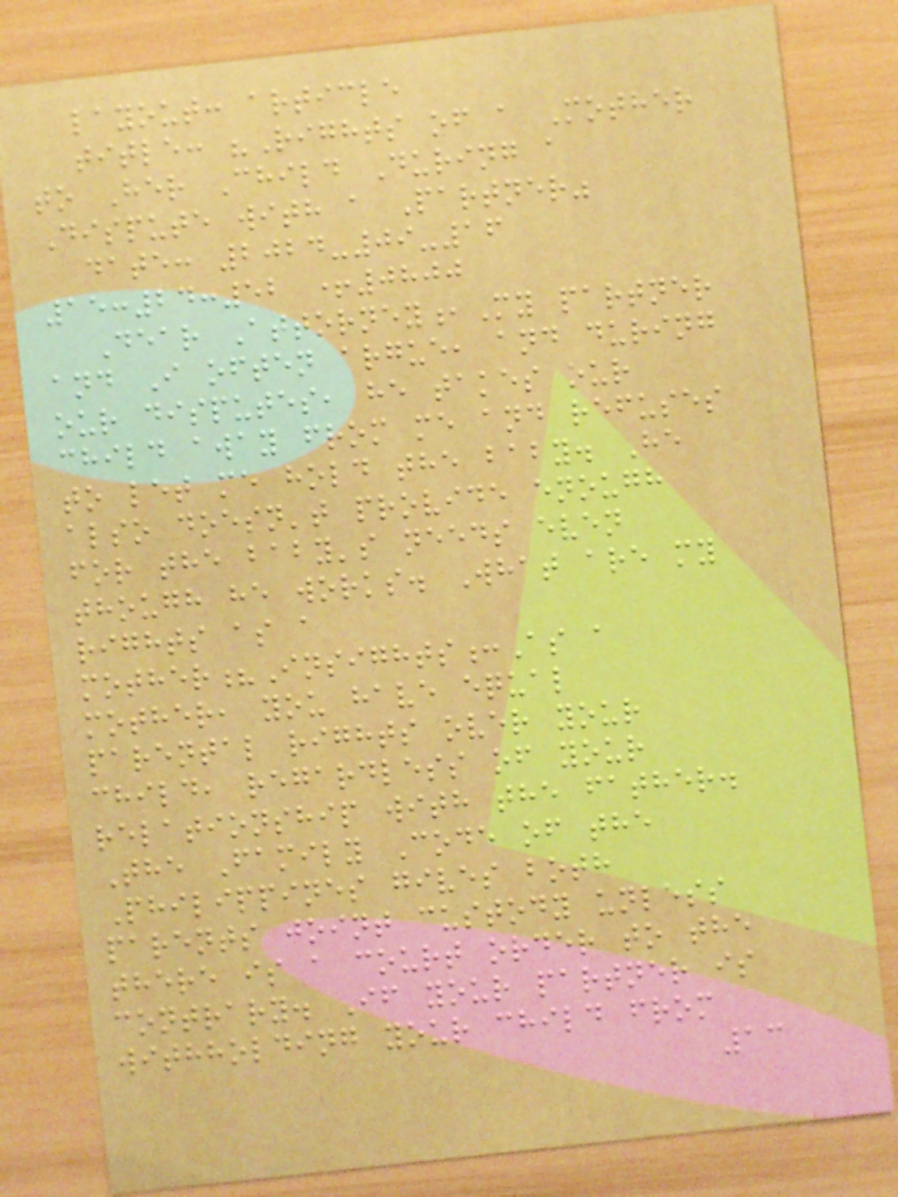layout: article
title: "Rights of a Mother
to Her Child During a
Dispute with a Partner"
date: 2024-09-16
15:24:52 +0800
Dear Attorney,My partner
and I often argue, and during
our disputes, he takes our
child away from me and refuses
to let me hold the baby. He
also doesn't provide enough
for the baby's needs even
though he works. What are my
rights as a
mother?Insights:As a
mother, you have equal
parental rights over your
child, regardless of your
relationship with the father.
The Family Code of the
Philippines gives both
parents joint custody unless
there is a court order to the
contrary. If your partner is
withholding your child from
13
